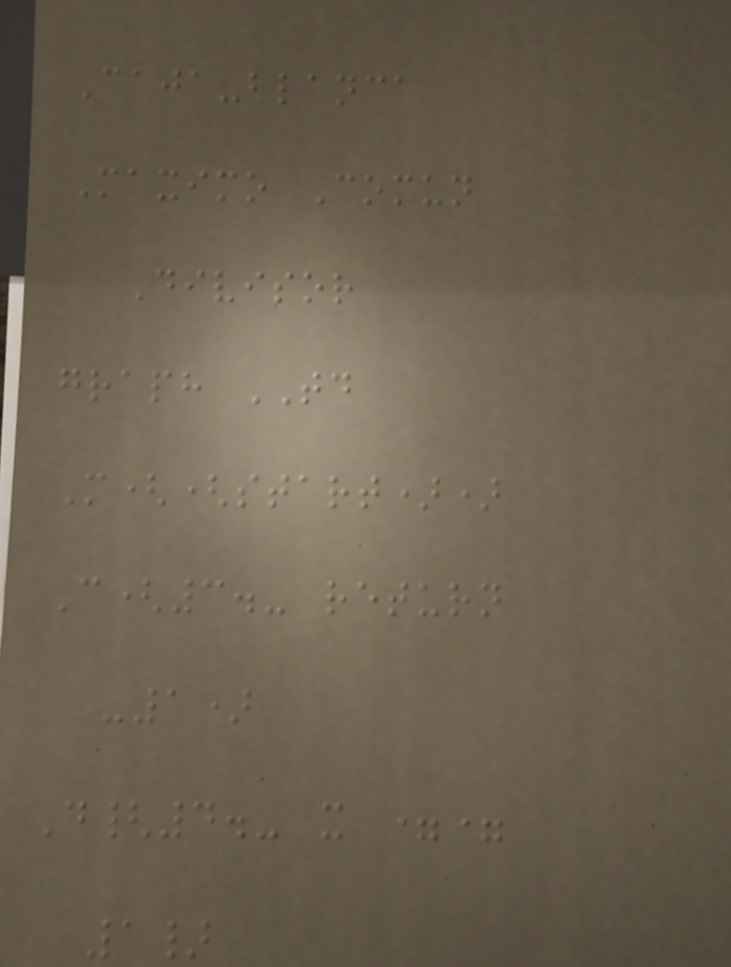Caja-blanca
Maximo Comun
Divisor
graph TD
M((start))
C(3.- return
-1)
D{4.- x ==
1}
